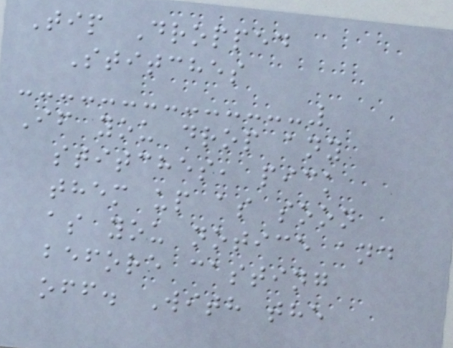Tip Dropped
Stitches
If you drop any
stitches, pick
them up as soon
as you notice and
before casting
off. With the
